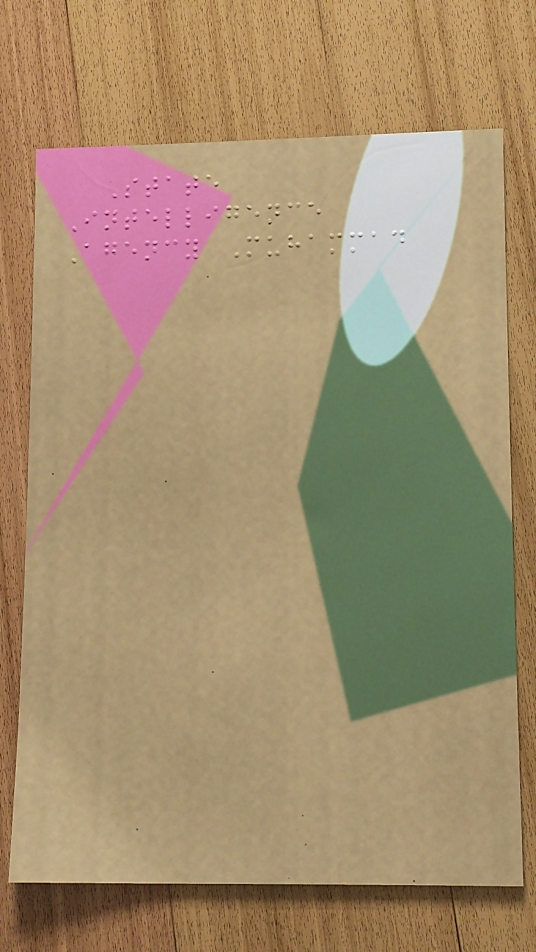State
Intelligence
Agency Muhammad
